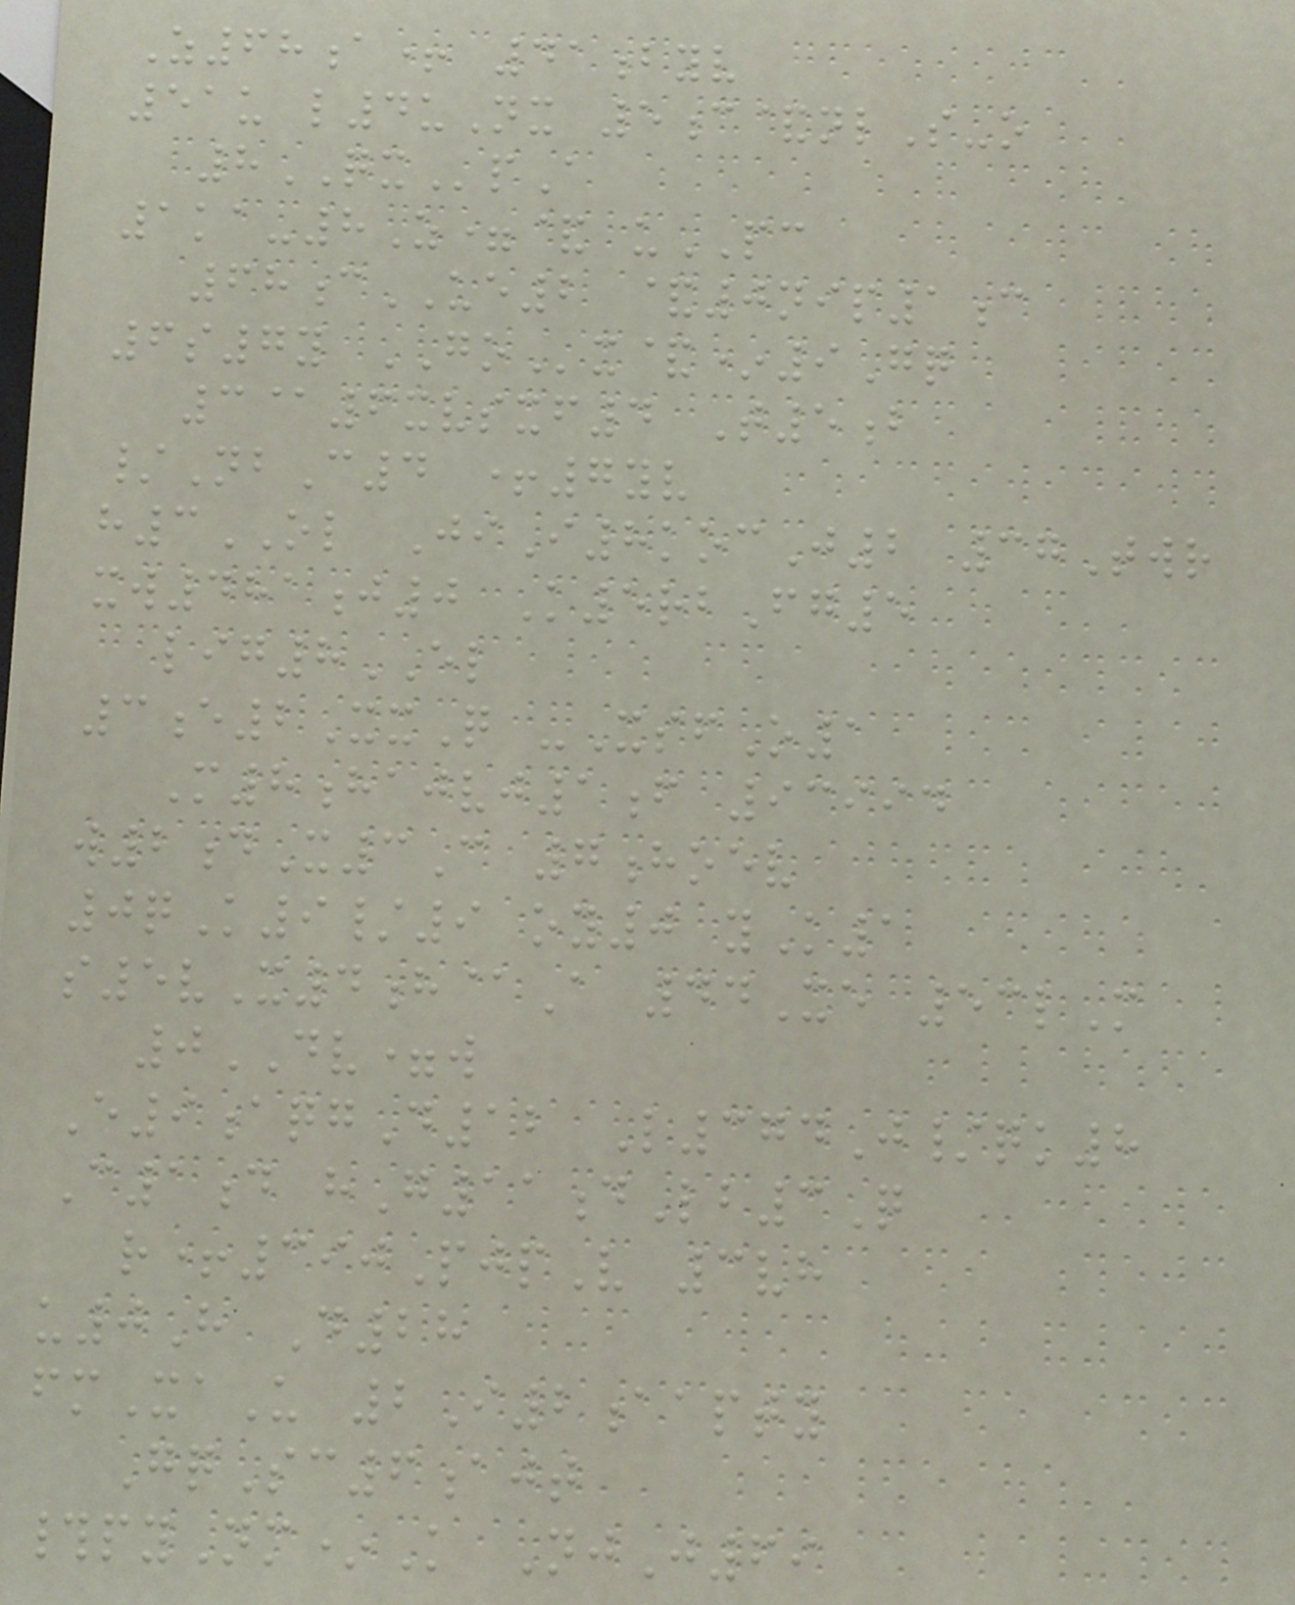Z68a+ 41byv
51u l4uNx 5c&nlS-o
8QXpA
1ka-8Z=& uPC
68cUE2 &0nip1c
6s7y GOx&*9Gq
3@6xvsxf4 T5b
/NbC4 +7yv
h3OL JiI8kocJ2 37Twr
xw481j0 K5rbFg5
lig8EL
3e2XxQ -XsfO1
M8hajvj1f 93994
w2dX3C 7hoev
0qK9/9 oy0 yK1
s5vX4h@A 44Xe 53lM
0DV=w
E9aqgD12 L374J/qk8
C1d hG11dLb3Q
r+390PjpV 3vh
u0H D28
fmXaU 2I2aapty
GqSc6ajt
#pyNm*K NjJ69
